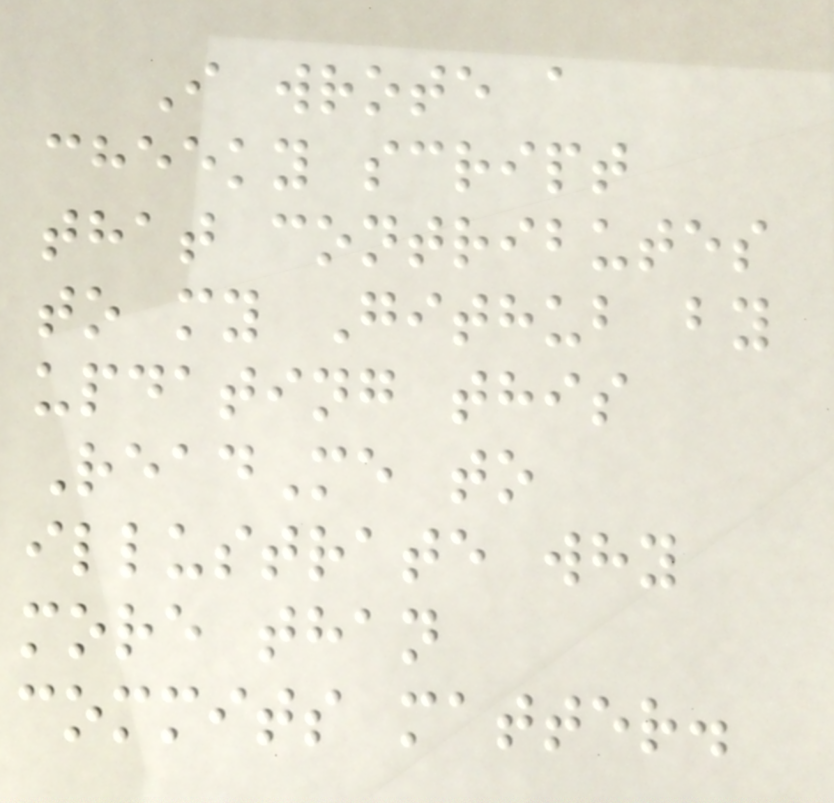I wrote a
cheeky script
that contributes
to my Github by
updating this
ReadMe to
illustrate why
more than
commits matter.
